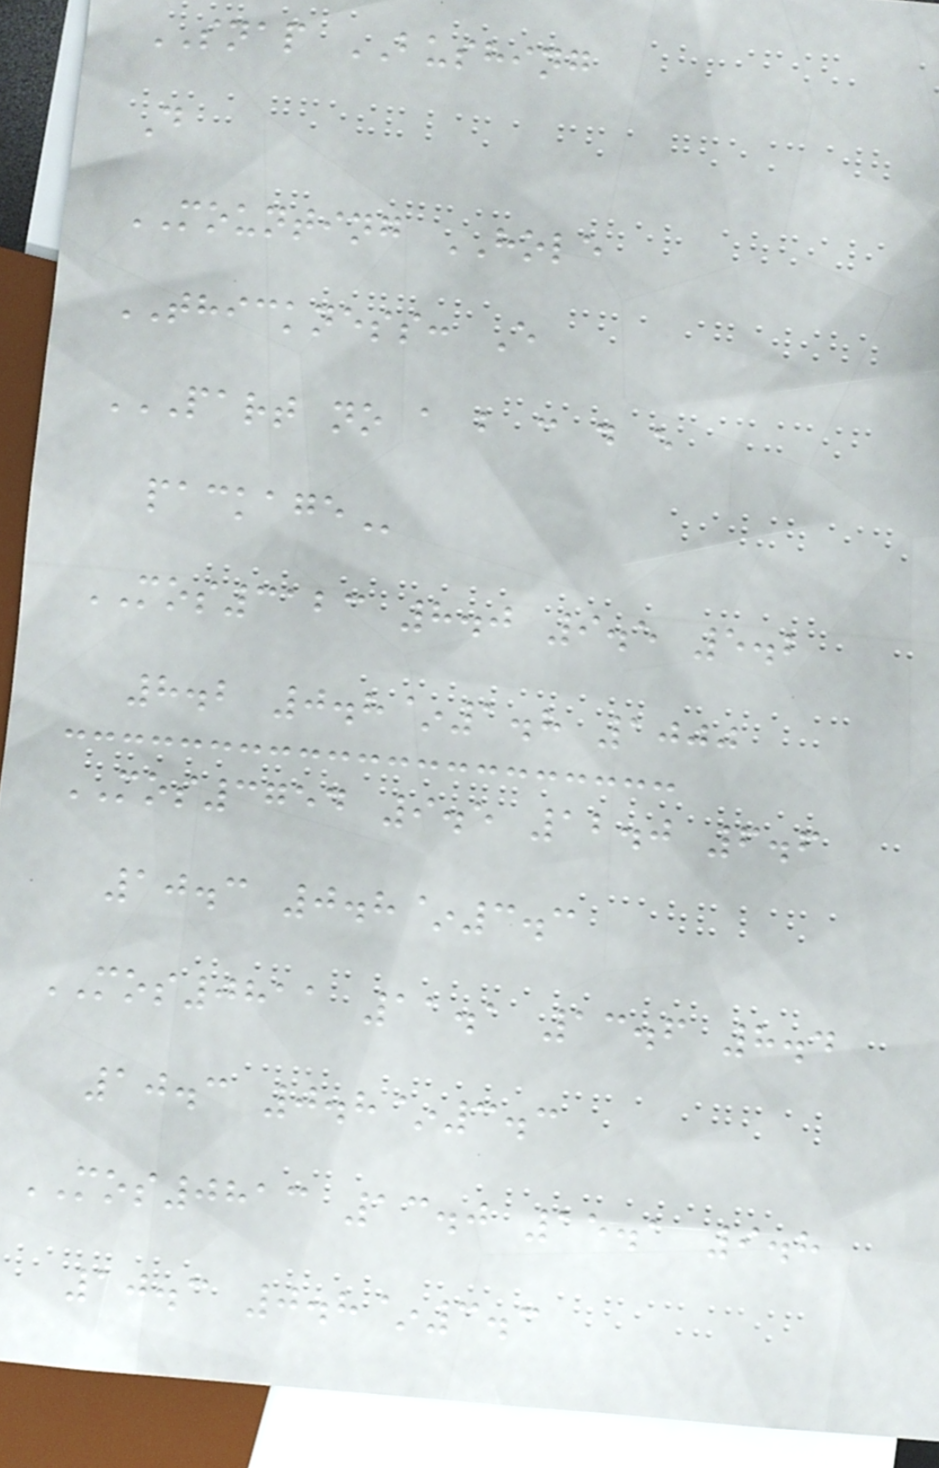SNAP BUSHING
D
MOUNTING HOLE
THICKNESS: E
PART NO A B C D E
PACKAGE
MOS3123 8.0 9.5 5.2
8.2 0.8~1.8 1000
MOS3754 9.5 12.0 6.6
10.3 0.8~3.3
MOS0811 11.1 13.6 8.4
10.3 0.8~3.3
MOS0813 13.0 15.1 9.8
10.3 0.8~3.3
